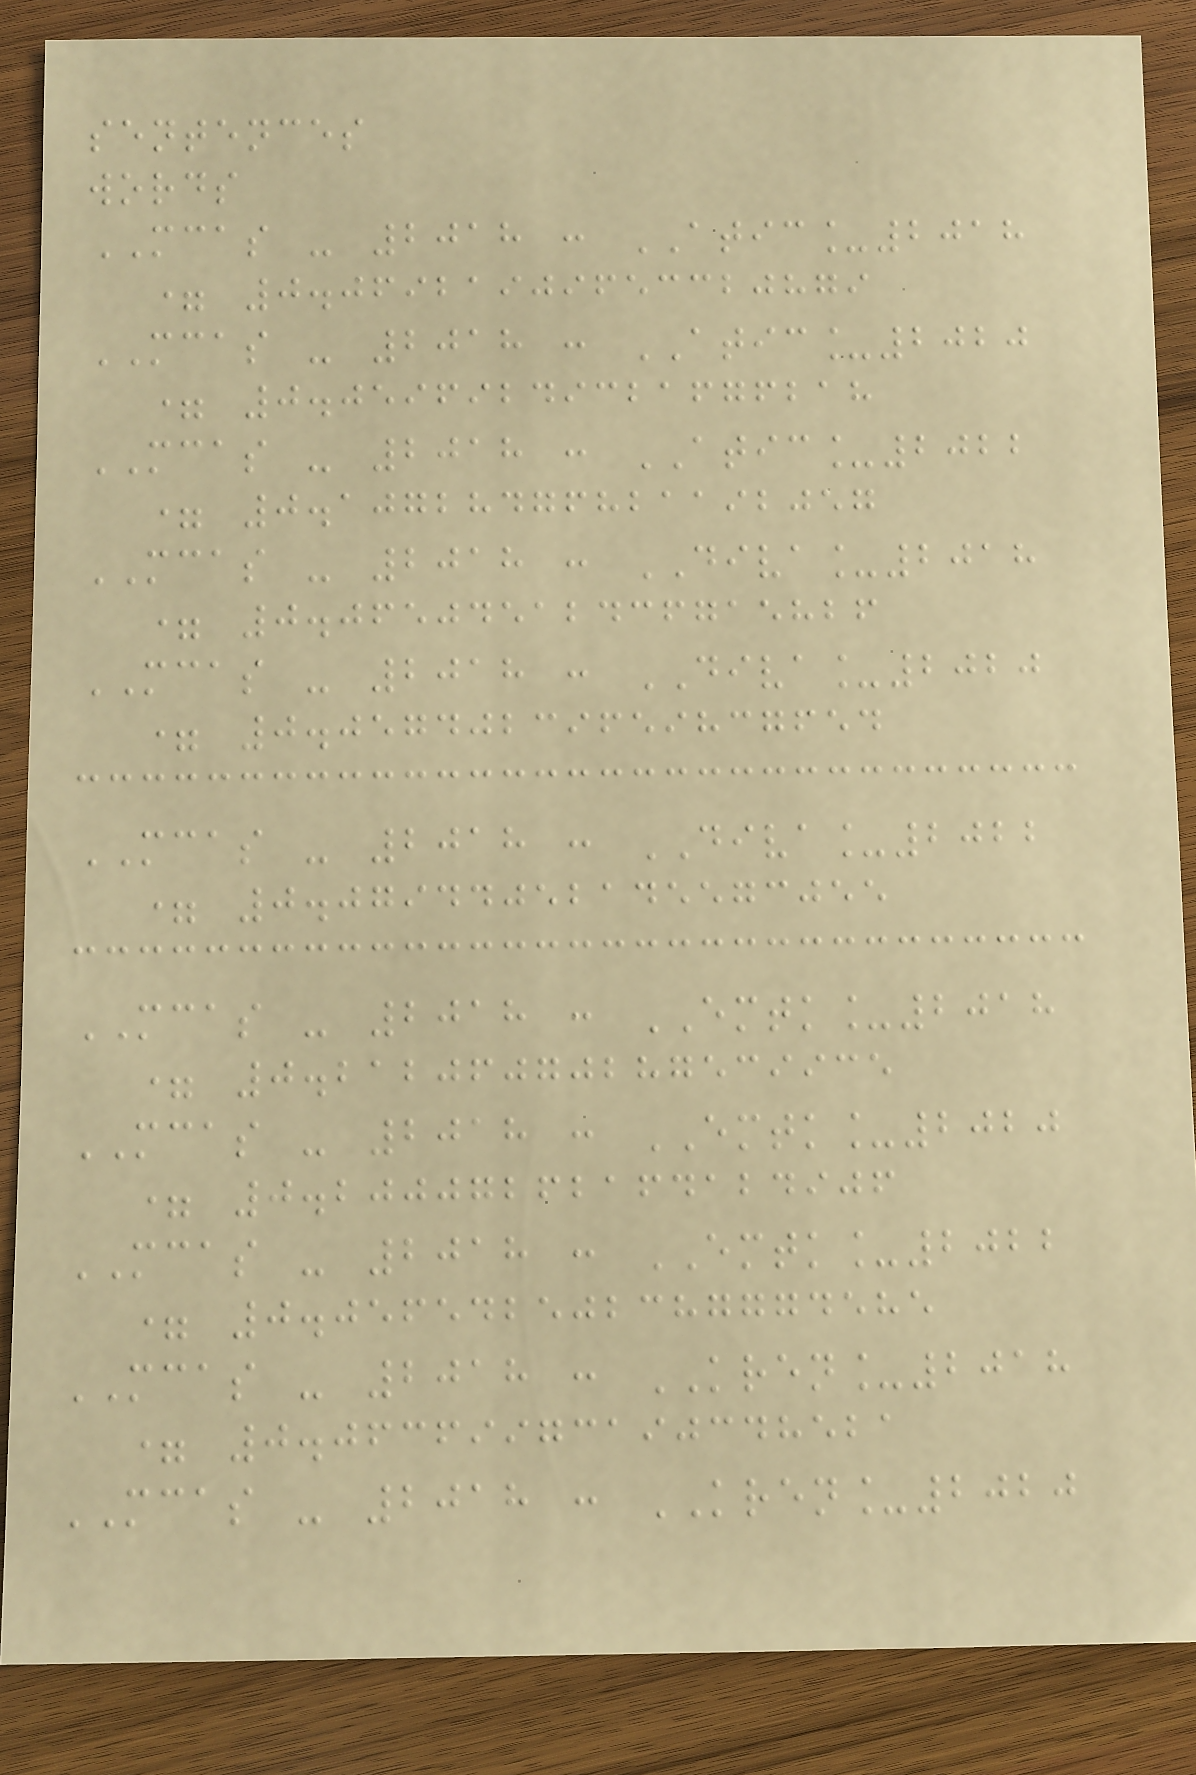sentences
words
MCAS - 2018 : ATIC_2018
= 0.06921909653320879
MCAS - 2018 : ATIC_2020
= 0.05969249321676218
MCAS - 2018 : ATIC_2022
= 0.10728476821192057
MCAS - 2018 : DIVA_2018
= 0.06504512436715826
MCAS - 2018 : DIVA_2020
= 0.05740239659837654
MCAS - 2018 : DIVA_2022
= 0.07944052145573055
MCAS - 2018 : EMTK_2018
= 0.21206070287539935
MCAS - 2018 : EMTK_2020
= 0.20007262164124906
MCAS - 2018 : EMTK_2022
= 0.056542502387774585
MCAS - 2018 : KREN_2018
= 0.06369973190348521
MCAS - 2018 : KREN_2020
